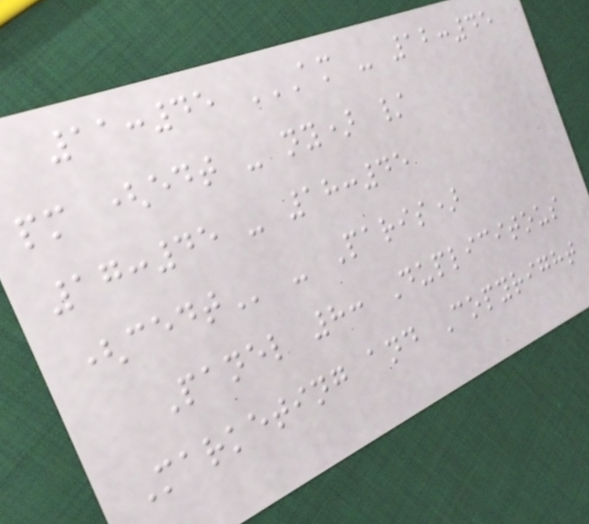11:45 AM - 12:45
PM (EDT - NY) /
17:45 - 18:45
(CEDT - Paris)
Panel 8: Duplicitous
Marketing and Copyright
